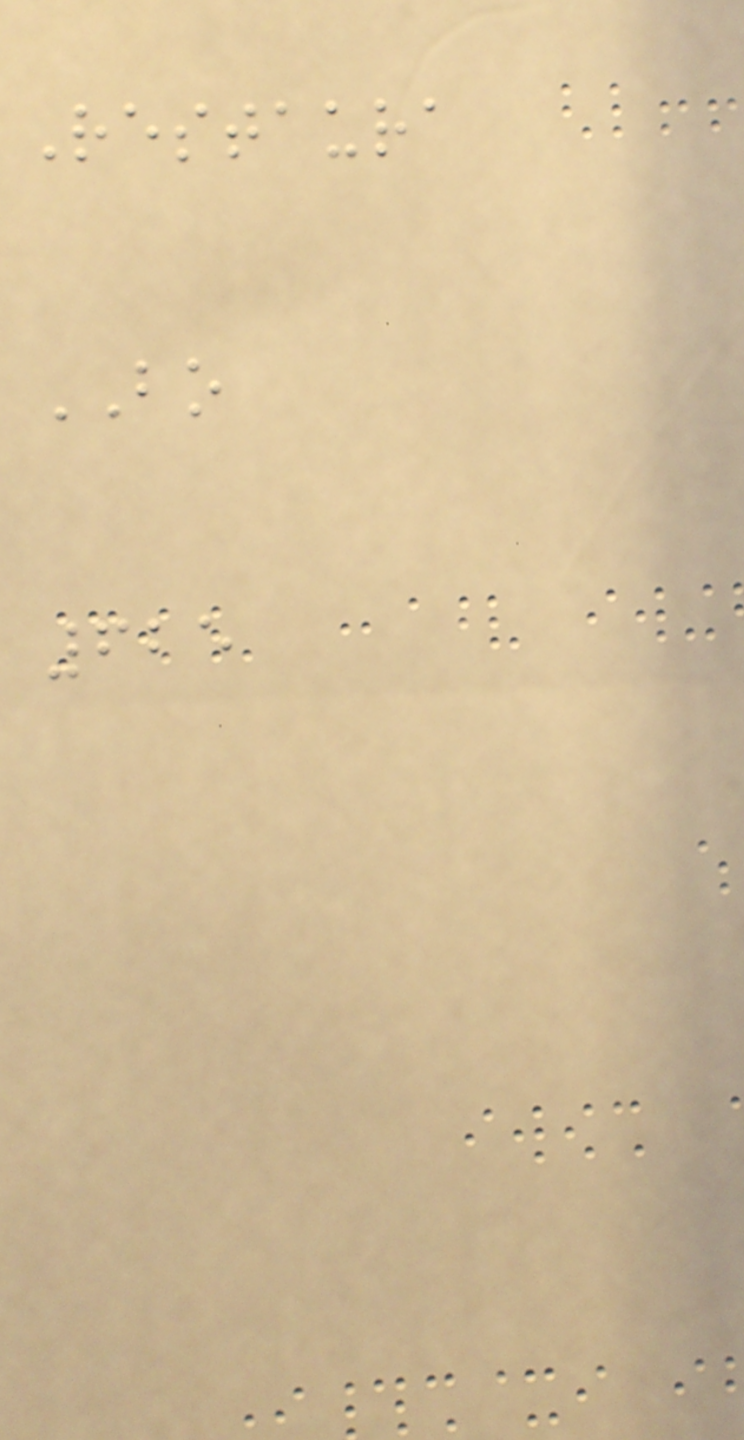Restaura
BO
625
